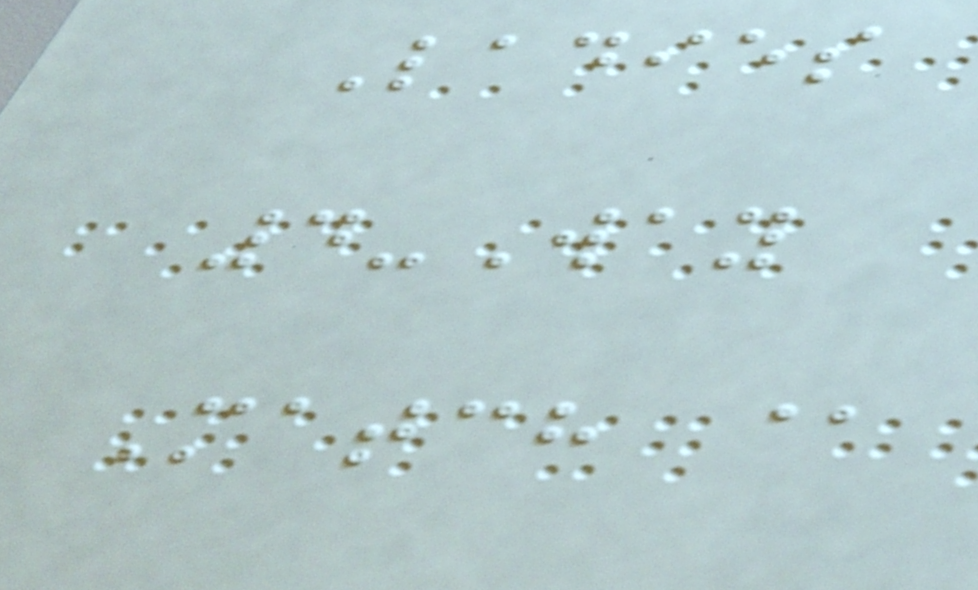Ladies
4-Way
Match @
